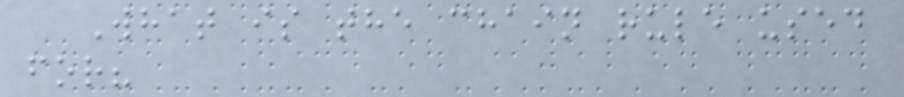What is the chain rule used
for?
